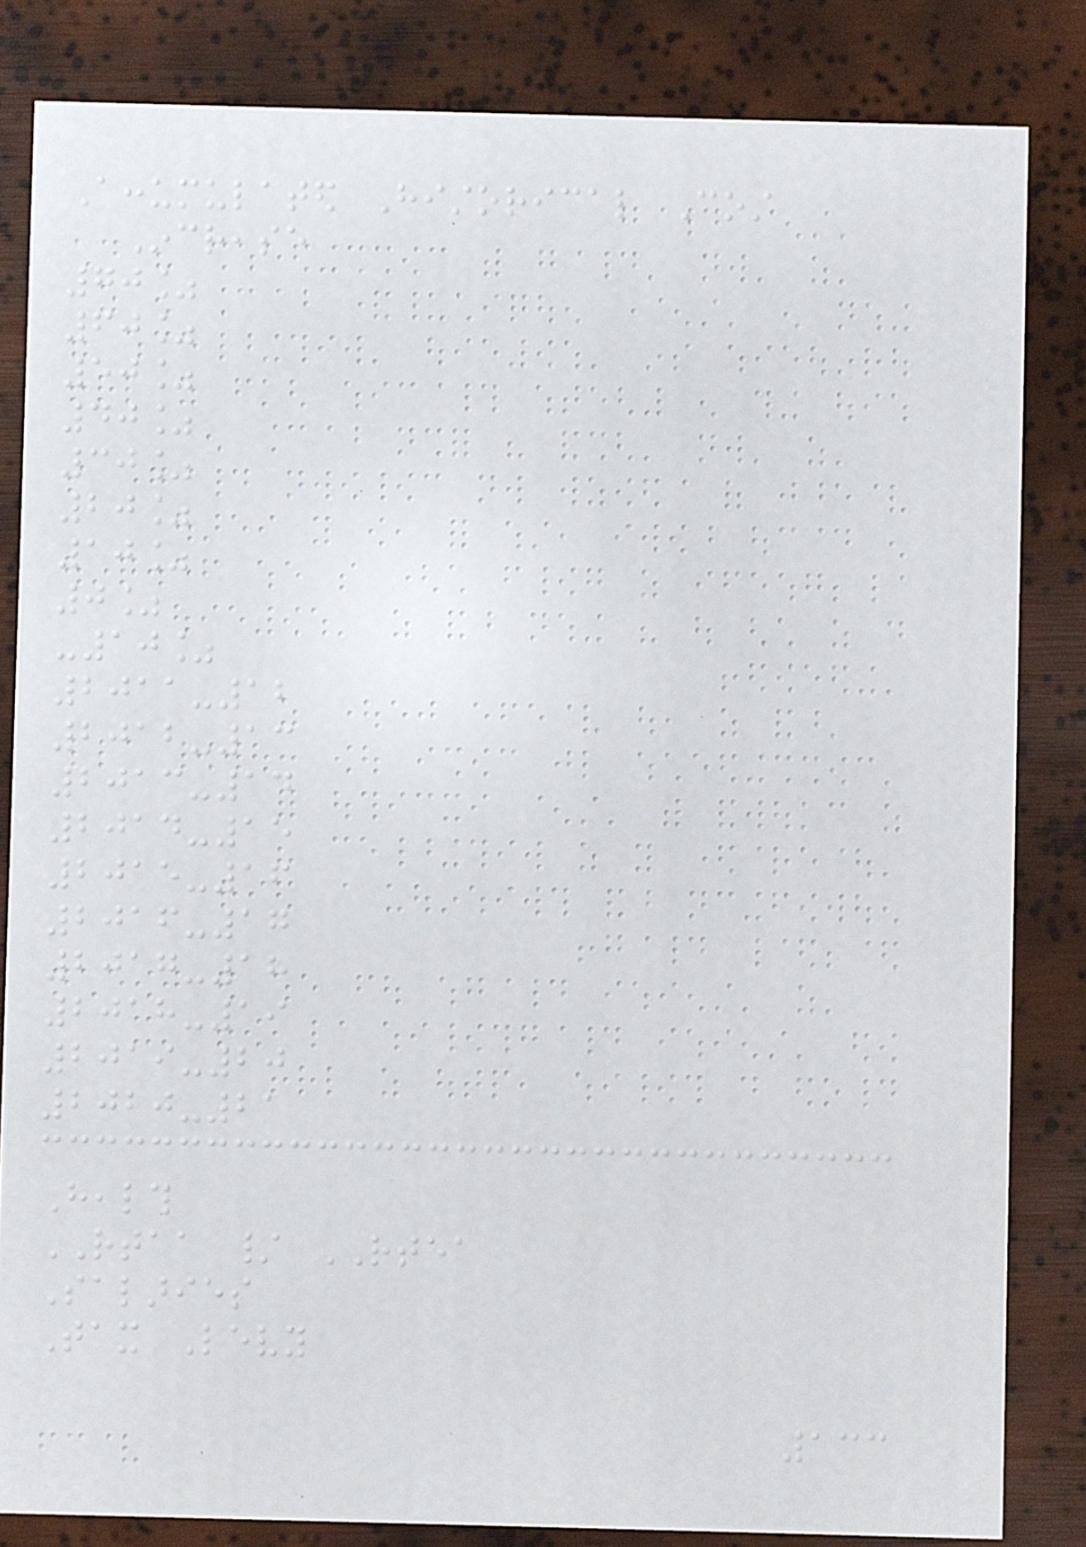Accumulated Historical Cost
Increase
70%
60%
50%
40%
30%
20%
10%
0%
-10%
2011-12
2012-13
2013-14
2014-15
2015-16
2016-17
2017-18
2018-19
2019-20
2020-21
Health
RTAA / RTEA
Salaries
Tax Levy
133
